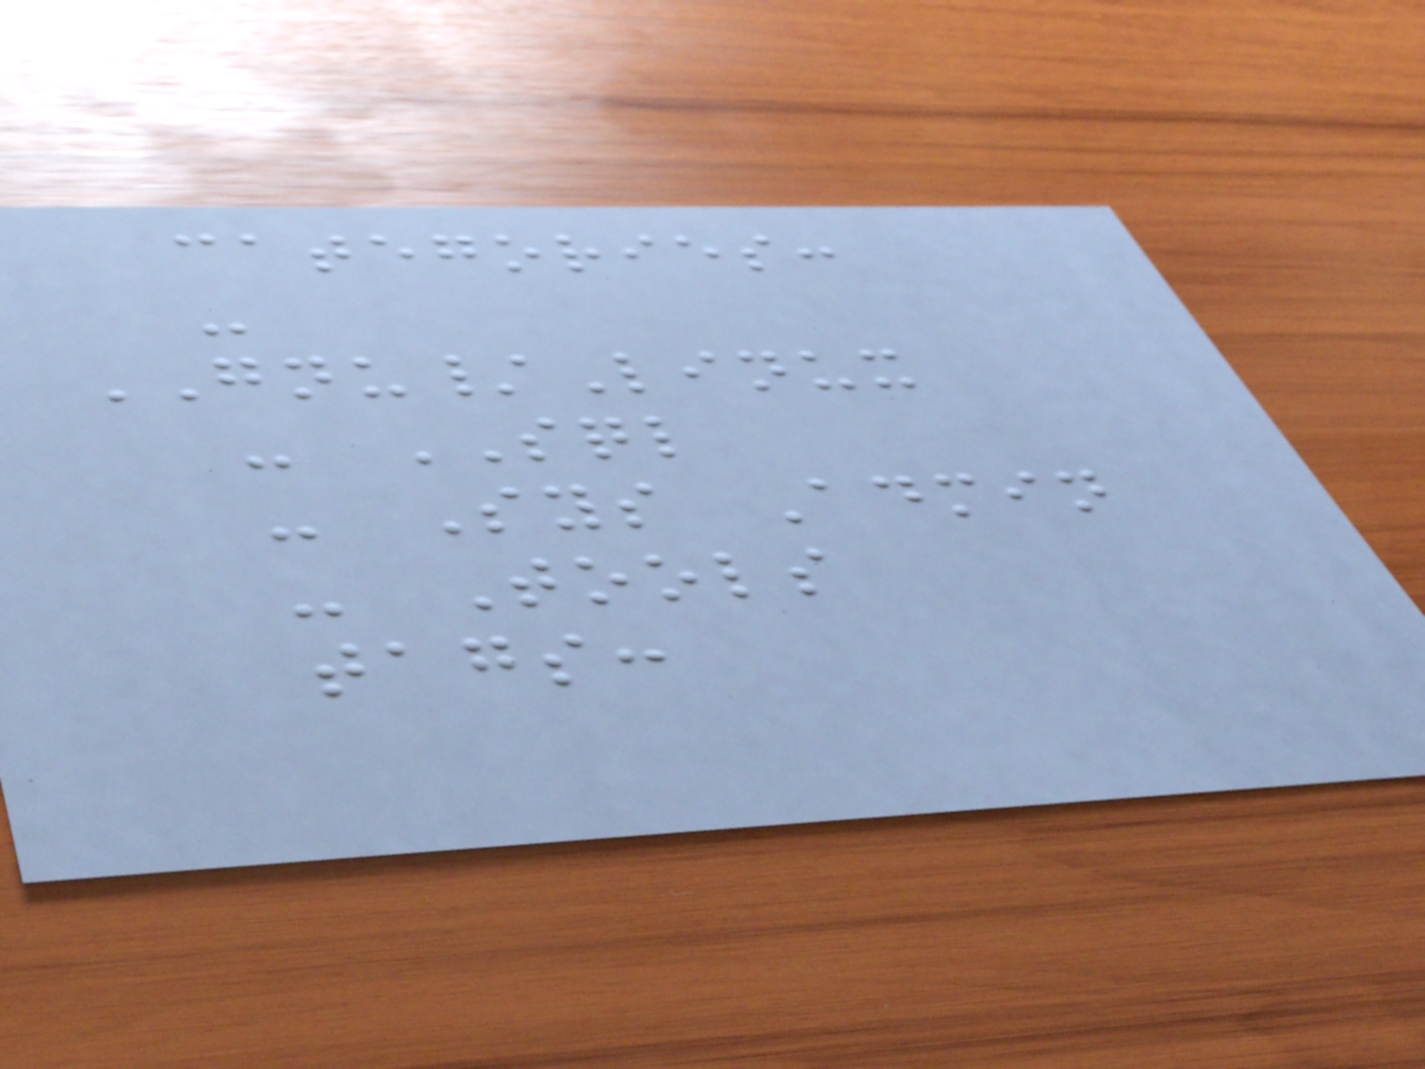categories:
-
GNU/Linux
- SQL
- Sys Admin
- Tools
tags:
